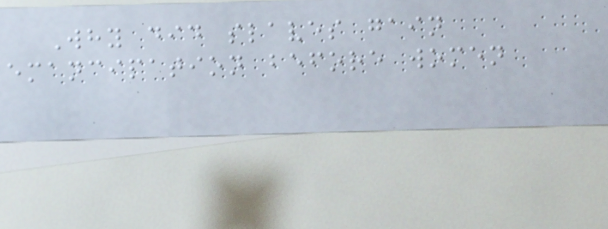Why did slaves gain
emancipation before women
